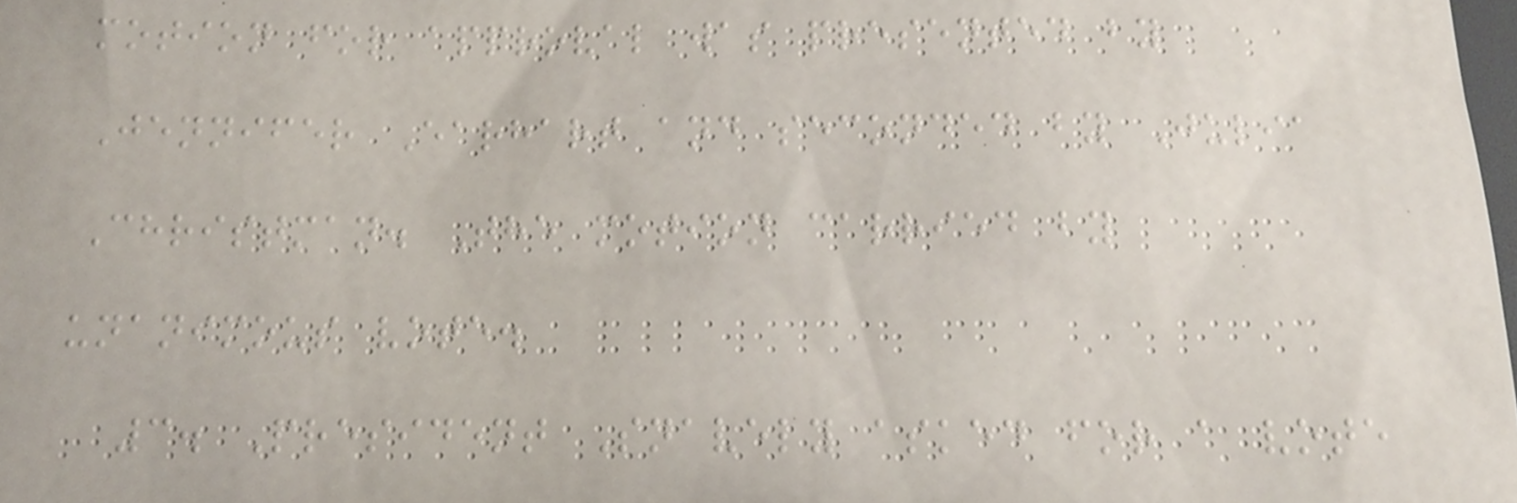motion for approval was presented by
Jennifer Earhart and seconded by Julia
Christman. The motion carried by
unanimous vote.
3. President Snavely asked for a vote
